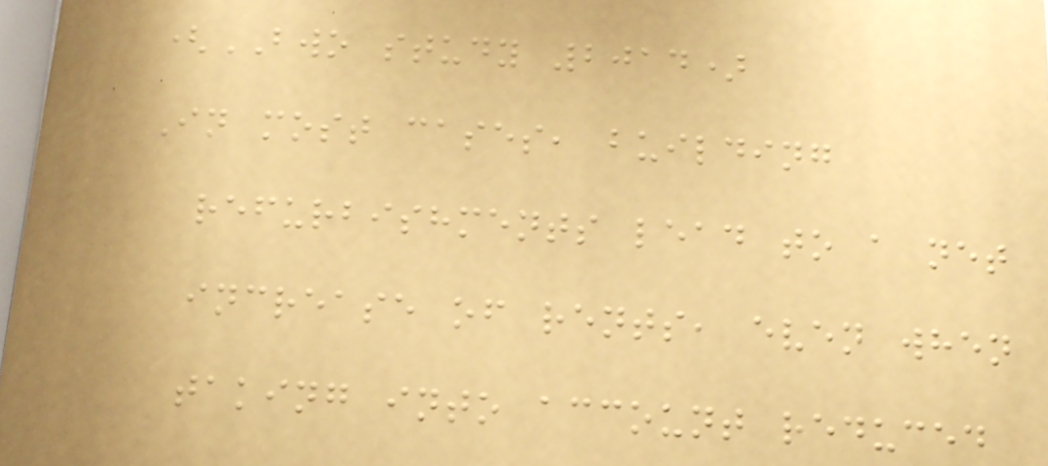(BWO study 2014)
In most cases, building
refurbishments lead to a net
increase of rents, even when
taking into account reduced
